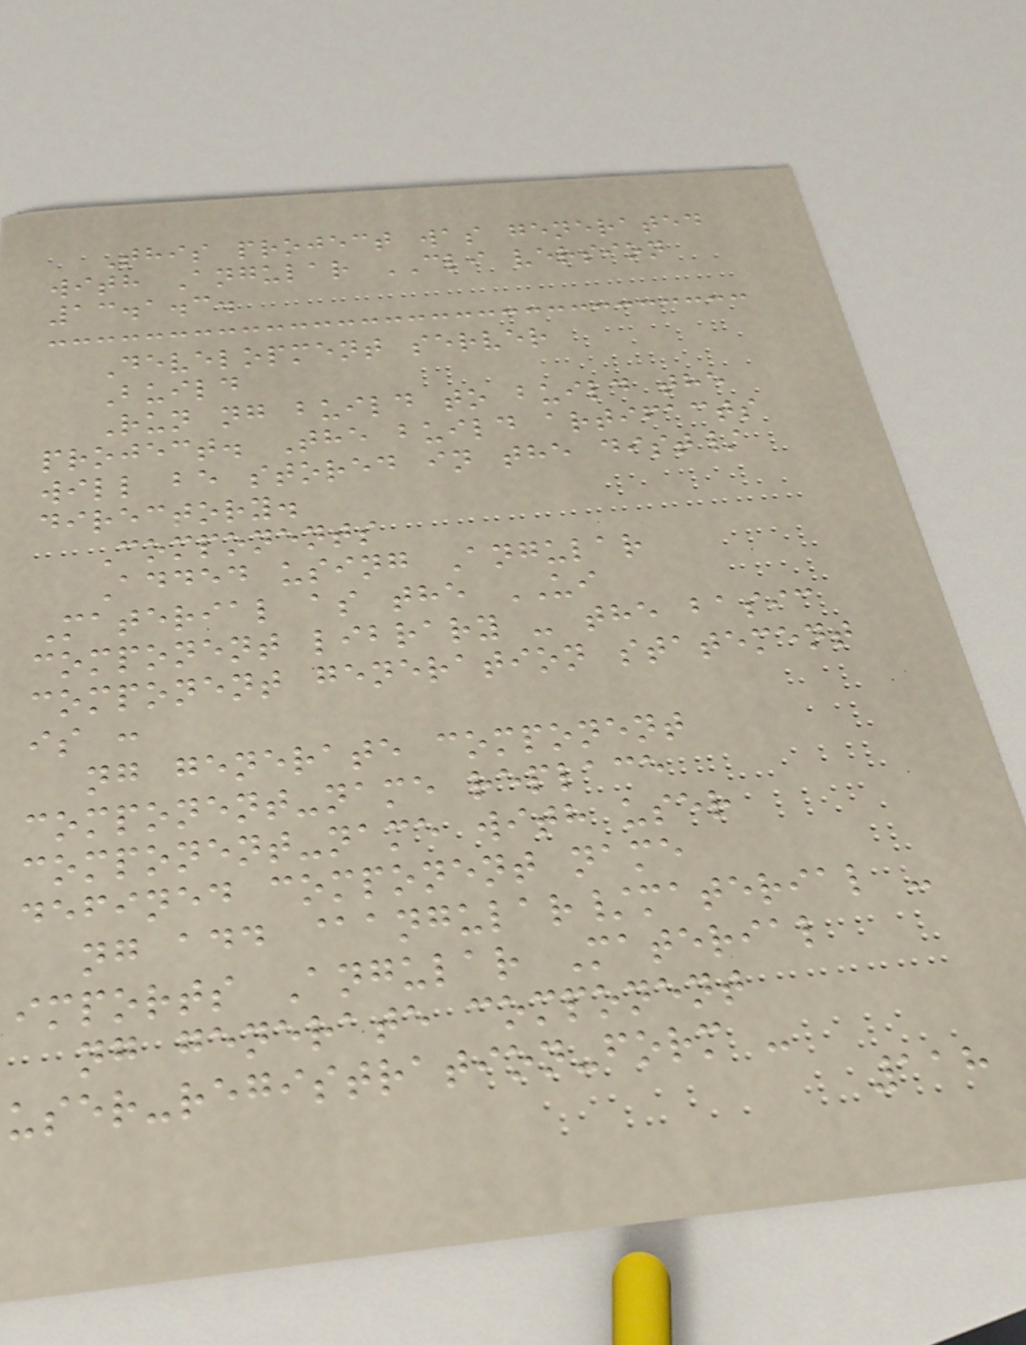This project was generated
with Angular CLI version
13.1.3.
Development server
Build
Run ng build to build the
project. The build artifacts
will be stored in the dist/
directory.
Components
Added using Angular
Material as the UI
component library - the basic
component generation statement
is :
ng generate component
component-name replace
component-name with user
defined component name
ng add @angular/material -
imports Angular Material
ng generate component
user-registration-form -
118
